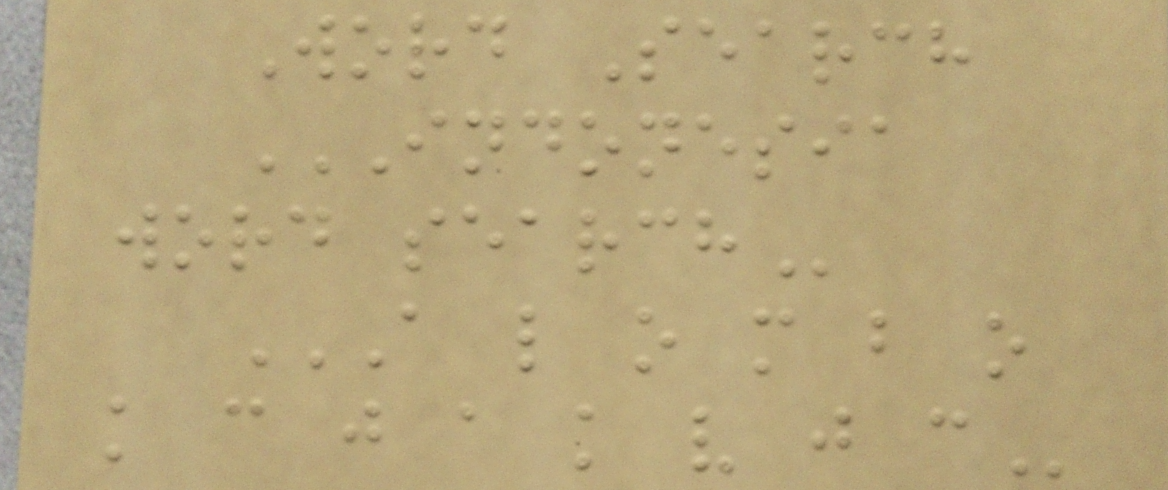Word Search
INDONESIA
WORD SEARCH
A L O M B O
K C J A K V J C
